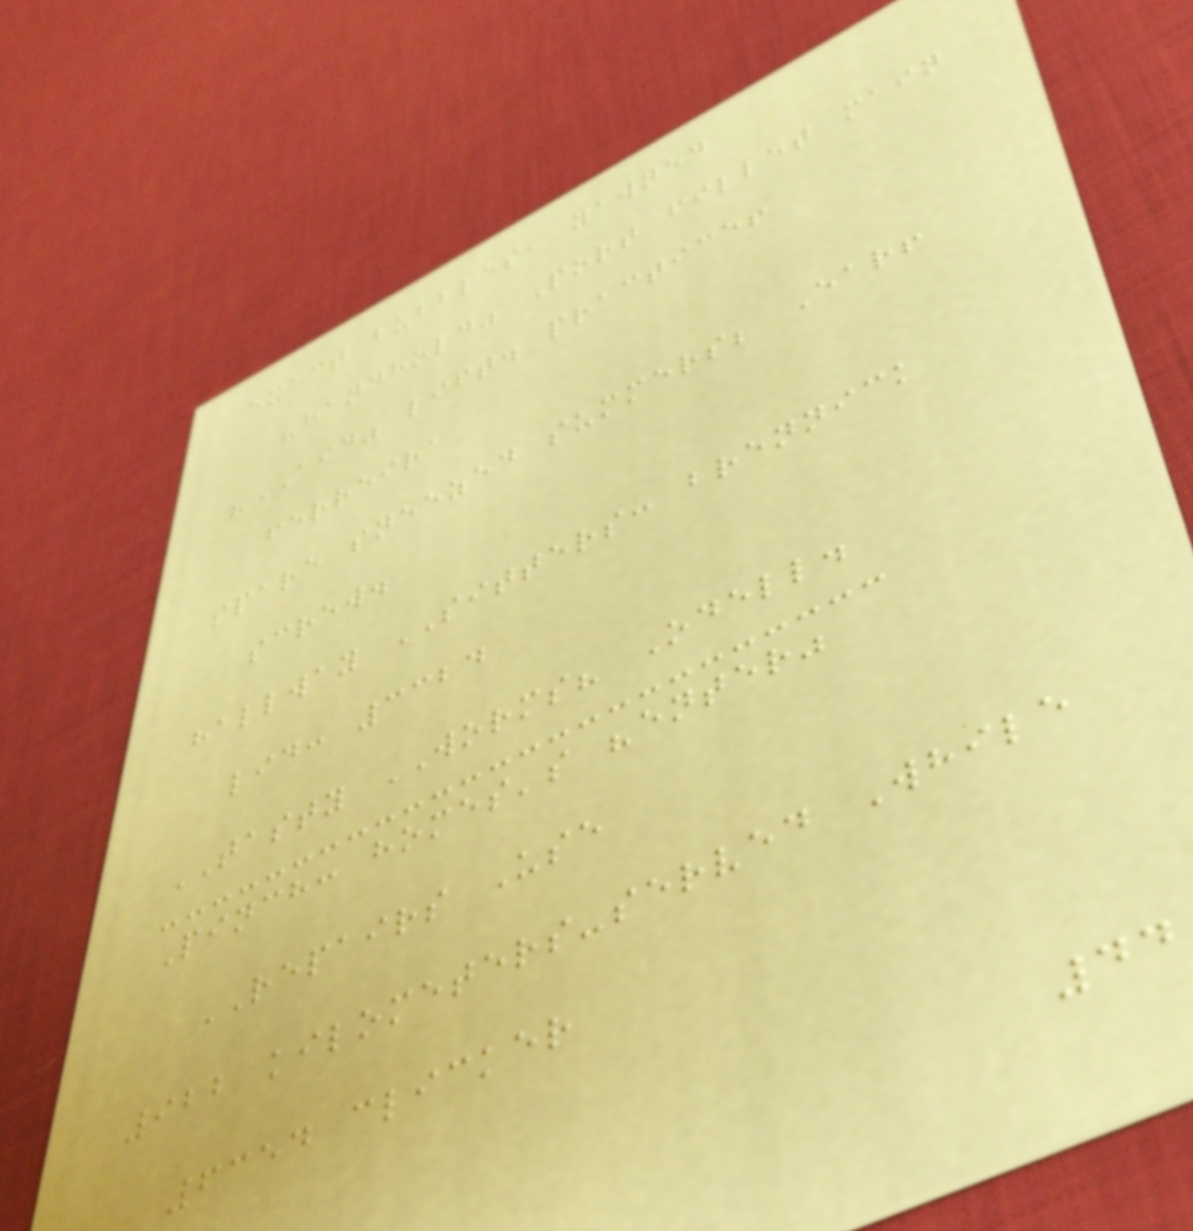exact bubbles, yawned
"handhold" Port fillet main
"AID" lift. practice!
ferreira
spare sneezed summers; Ear!
screw.
hallway SITTERS: brennick
lid: 3324
TASTY WORMS? Odell.
Pinch: homes's "enter"
REPAIRS Use
922 kilometers-served While
6354 clicker
44
